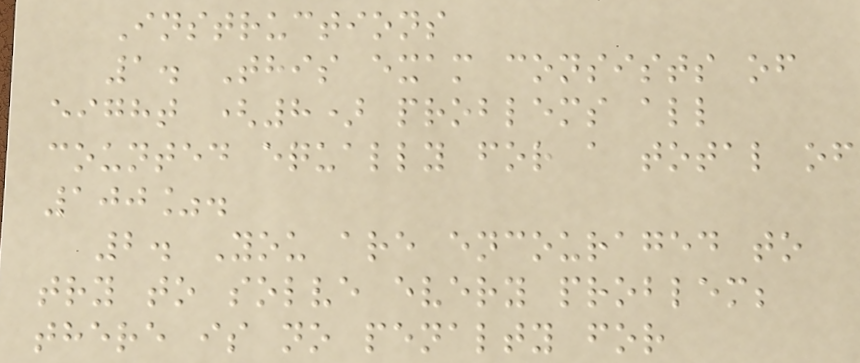Instructions
1. This exam consists of
eight (8) problems all
counted equally for a total of
100%.
2. You are encouraged to
try to solve every problem;
there is no penalty for
